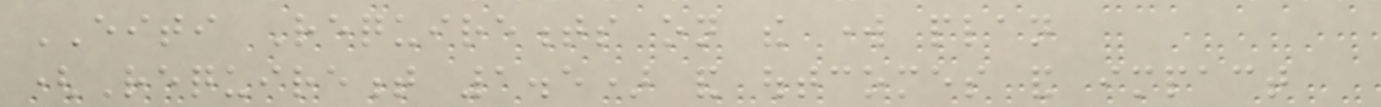EITI Requirements on the work plan
(Requirement 1.5) and outcomes and impact
